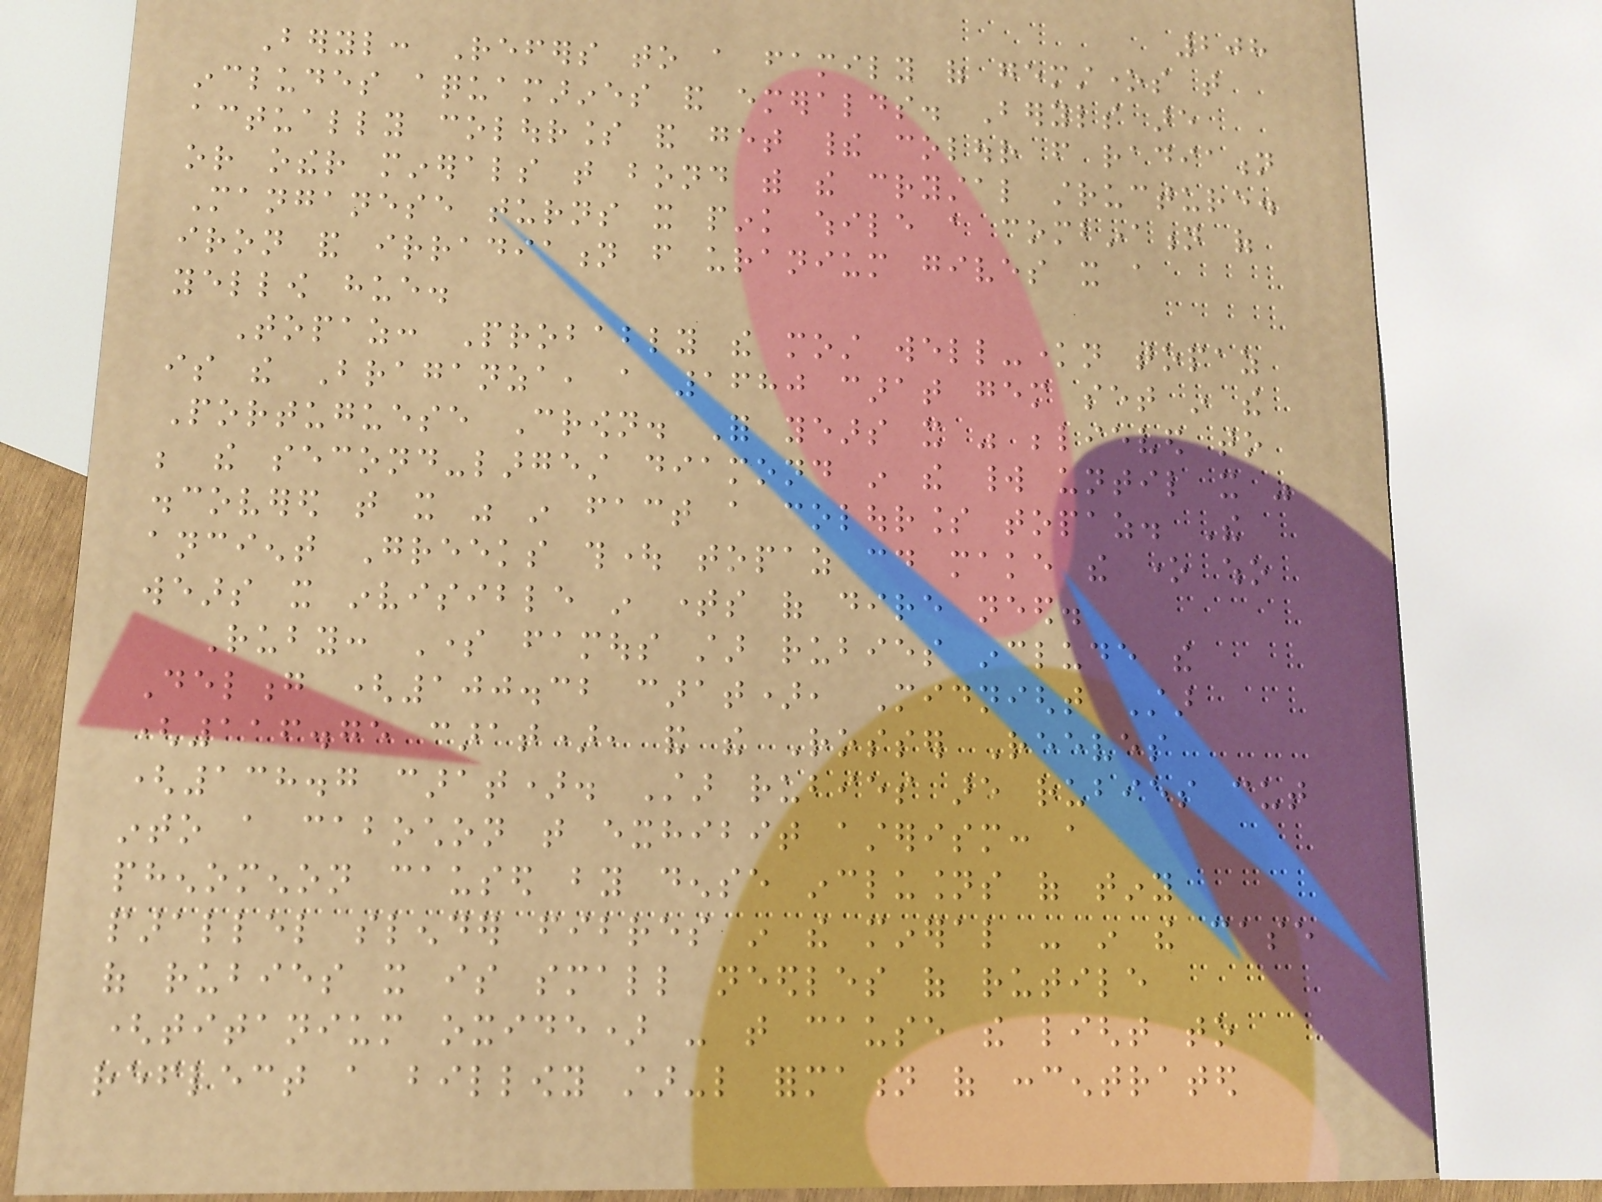208
Beryl: Refers to a family of gemstones that
includes aquamarines and emeralds. Beryls are
actually colourless and get their colour from radiation
or other minerals that bond with the crystal structure.
Manganese turns it pink while a combination of
iron and irradiation from uranium gives it a
yellow hue.
Topaz: Probably the most well-known topaz
is the Braganza, a 1680 carat gem set in the
Portuguese Crown. For years it was believed to
be the second-largest diamond in the world until it was
discovered that it was in fact a colourless topaz. The
ancient Greeks thought topaz could make the one who
wears it invisible in times of dire need.
Ruby: Some famous star rubies include the
Delong (100.32 carat), Midnight Star
(116.75 carat), and the Rosser Reeves
(138.7 carat). Star rubies are rubies cut
into a cabochon that exhibit asterism: a
phenomenon caused by dense inclusions of tiny
parallel slender fibres in the mineral - in the case
of rubies it is small needles of rutile
(titanium oxide) - that cause the light to
reflect a billowy star-like formation of concentrated
